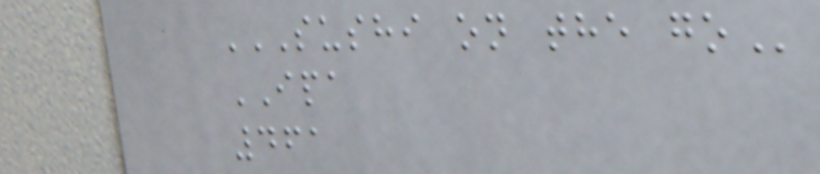SUSHI ON THE GO
IPA
461
